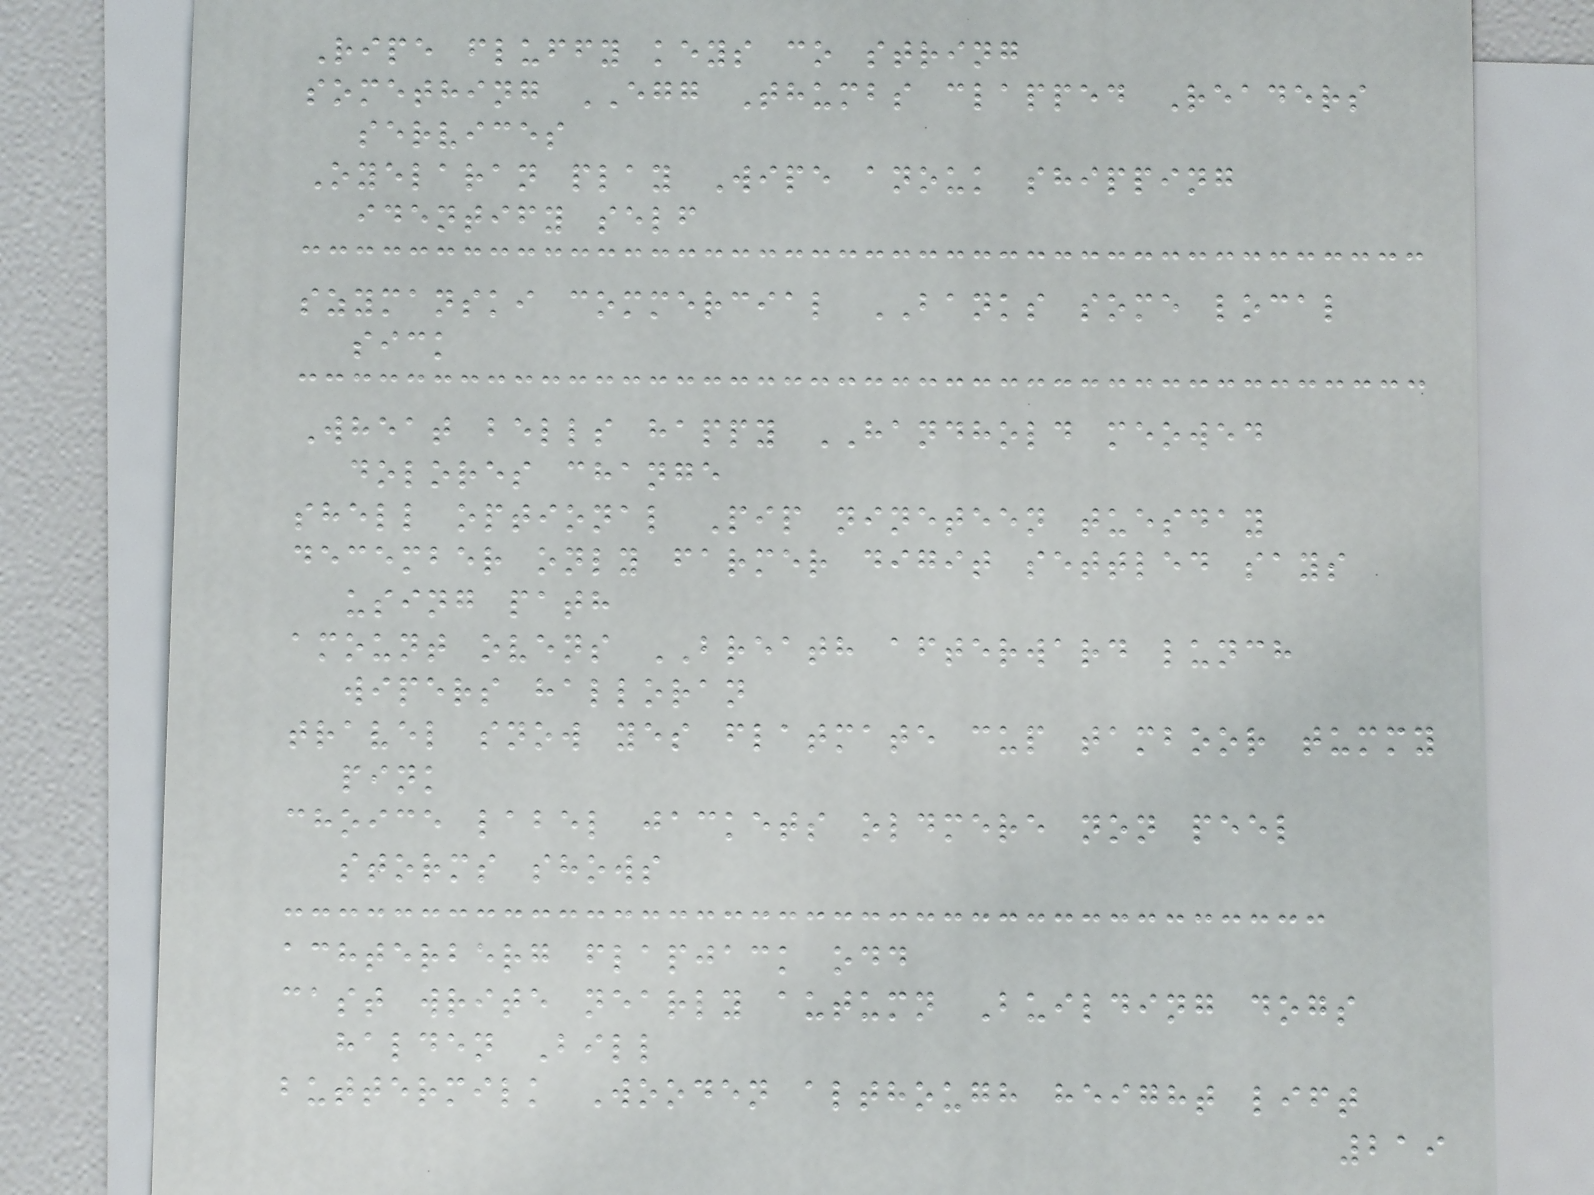Ripe fluffy keys co string
something EGG Thumbs clapped Readers
services
Oyelaran play Wipe anouk shipping
identify self
szymanski commercial BANKS some local
sick
Wheat bells happy HANDHOLD meowed
dolores change
shell optional Pip nineteen tuesday
december only farmer digit settled says
using path
amount ovens BREATH afterward lunch
wipers halloran
travel snow yes flatmate cup tamboor tummy
pink
choice label jackets oldmere non peel
storms shows
achterberg flapjack odd
cast write nearly autumn Building dogs
halden Bill
buttermilk Wooden although height lift
219
